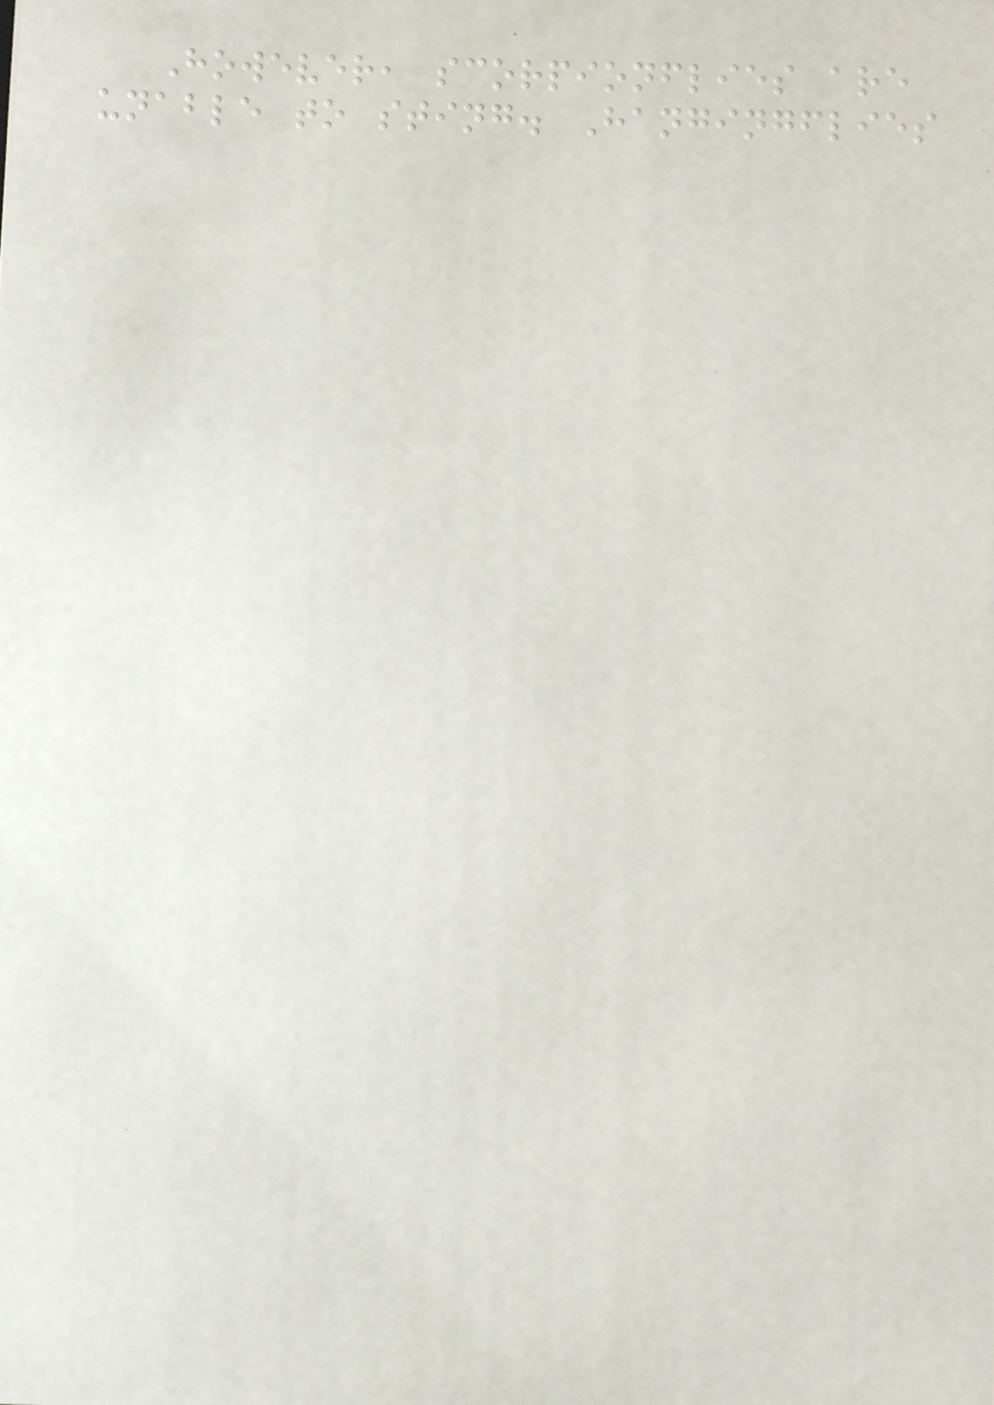However, scorpionflies are
unable to sting. Hangingflies
